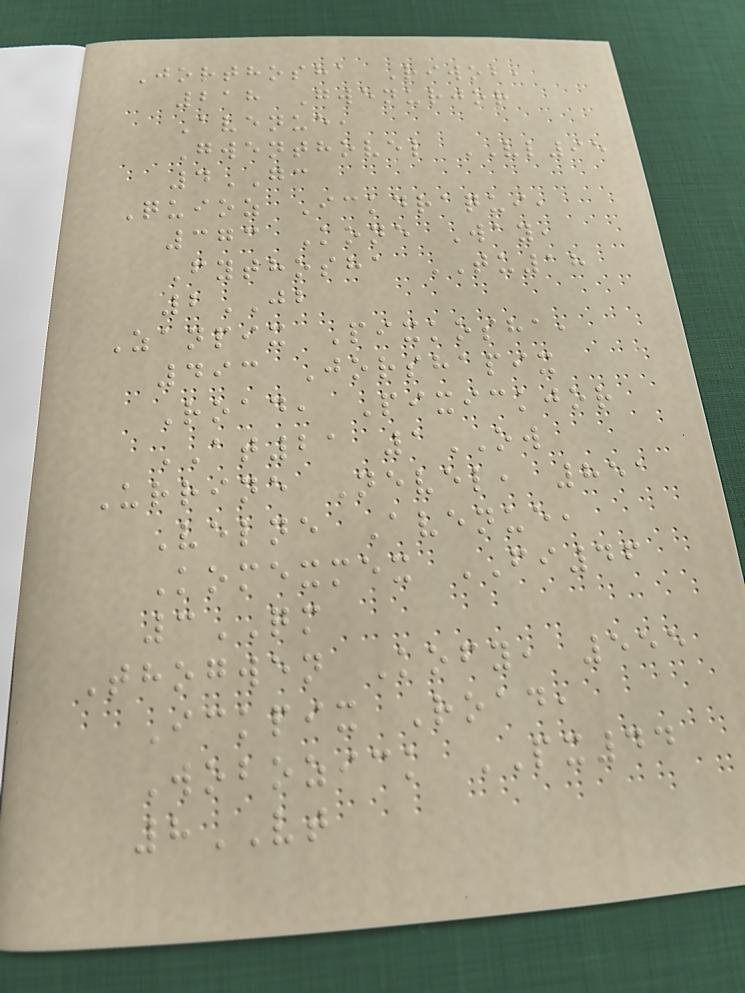Jorthosha Riwob,
218 Gwenurjor
Avenue,
Gwenthovel VL95
4GC
Quioz Ickdraqui,
373 Kone Way,
Fythosha TU18
2JB
Zanpix Pixkosha,
493 Jorshapix
Road, Pixickjor
AT21 1OW
Urrine Nevel, 851
Velne Avenue,
Komexmex FI46
3QM
Thogwen Kofy, 555
Ickpix Road,
Wobozick PX44
8VT
